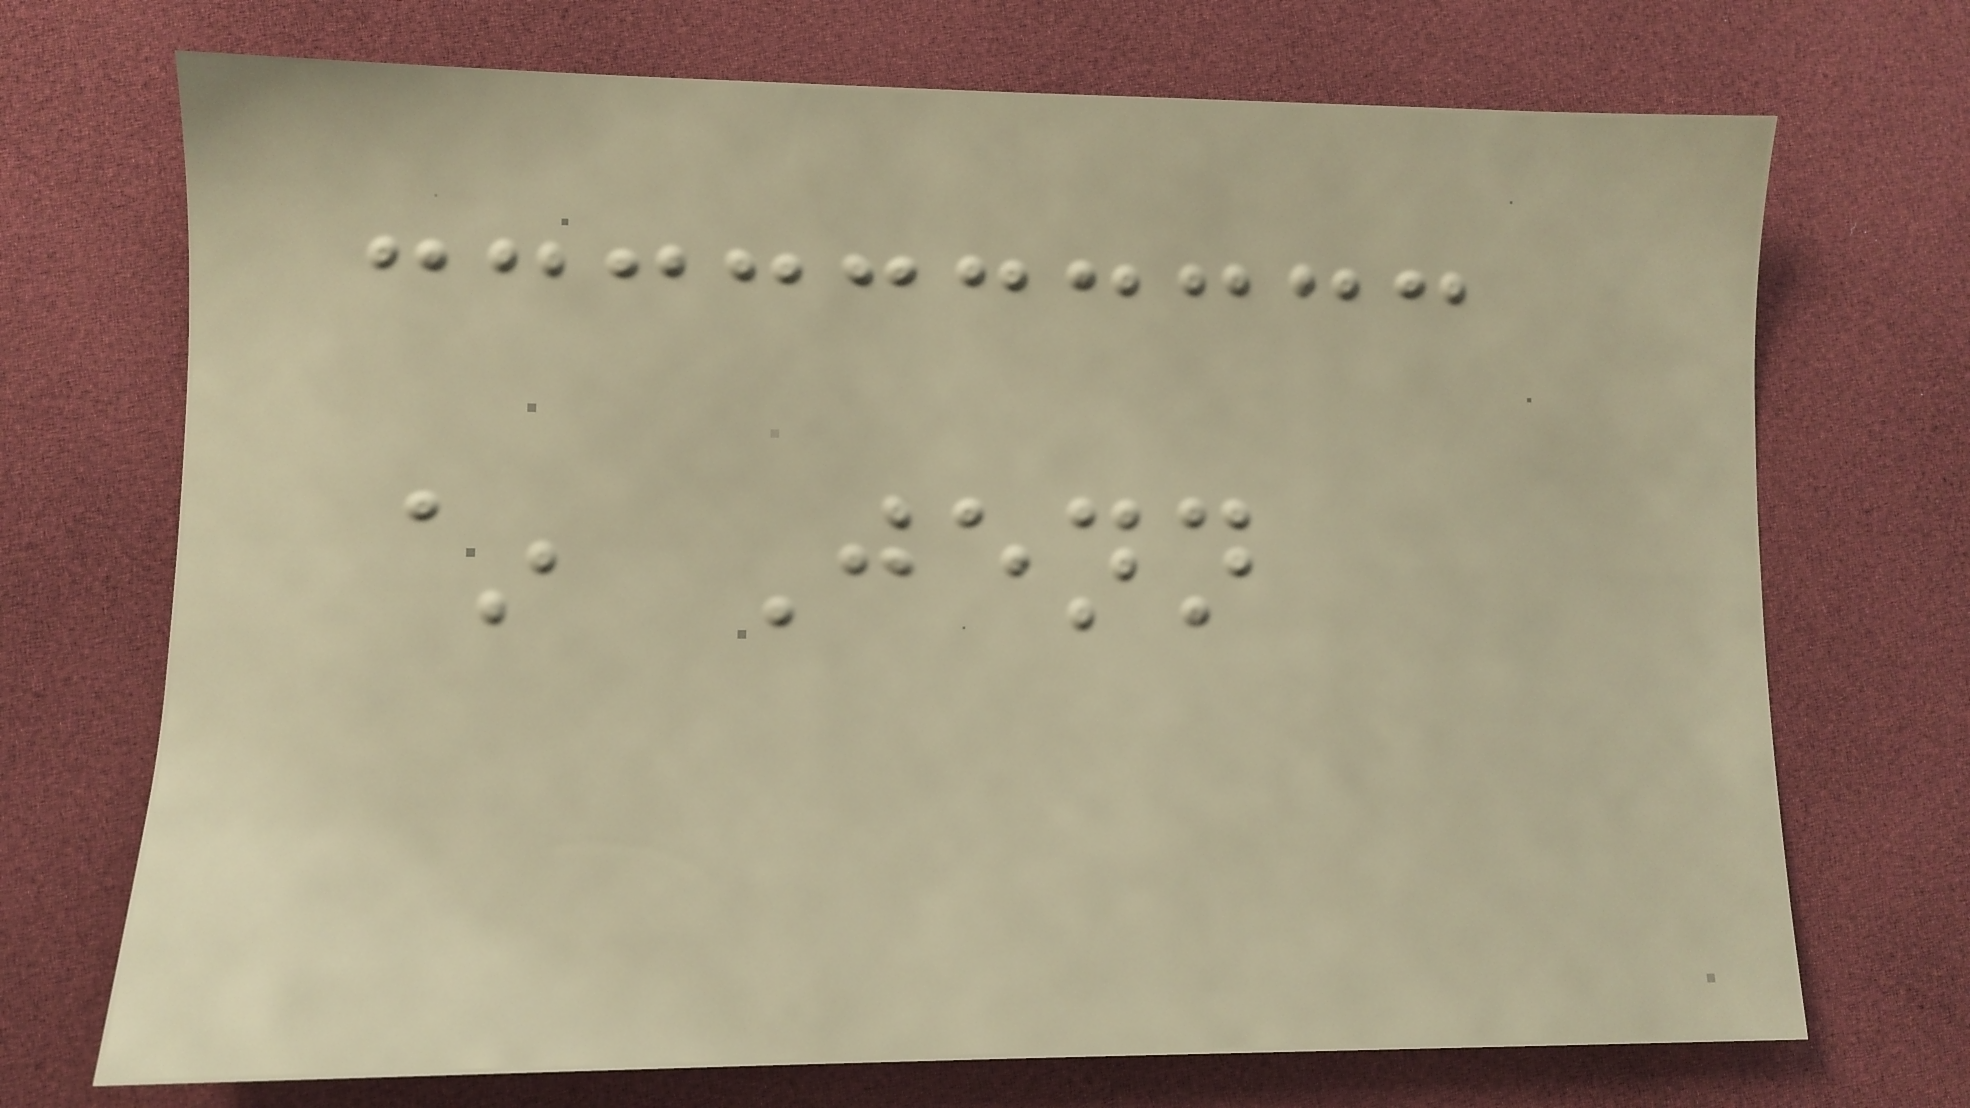~ Jenn
